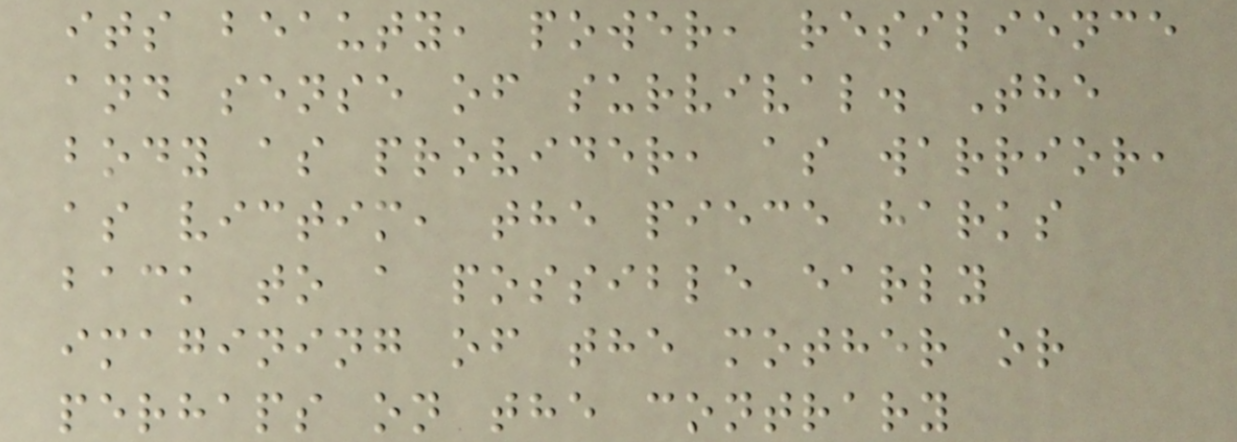its beauty, power, resilience
and sense of survival. The
body as provider, as warrior,
as victim, the piece harks
back to a possible early
imagining of the mother or
perhaps on the contrary
